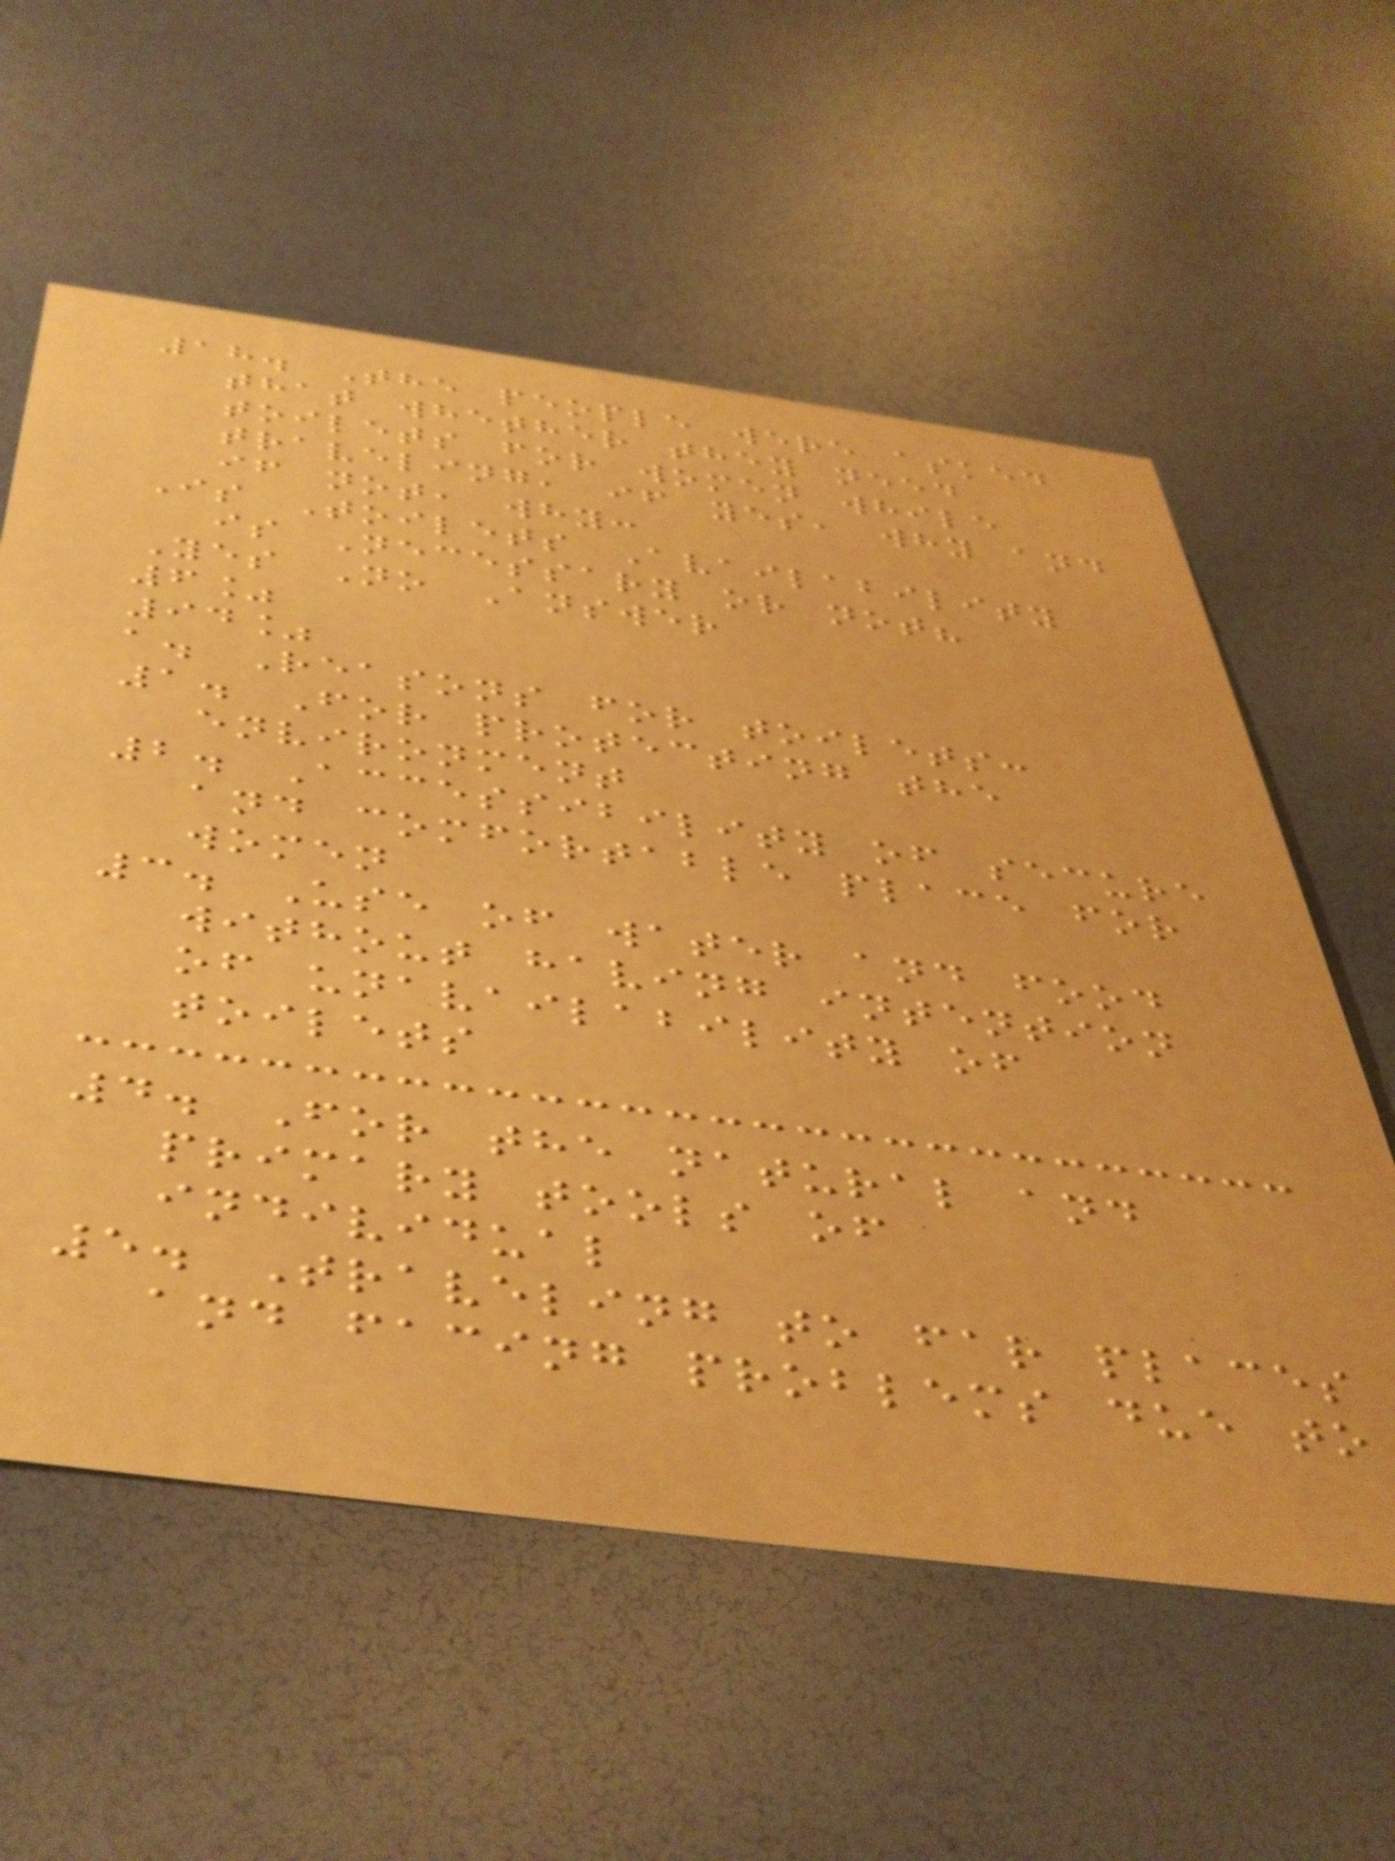18. The people were asked
that whether they need
toilets for women while
traveling, if yes, why and
if not, why:
Is Toilets Availability
is Necessary or not?
Yes No Answer
6%
94%
a. Reasons for toilets:
1. For protecting the
environment
2. Accessibility of secure
and comfortable place for
women
3. Use of water and food
without having intention
of unavailability of
toilets
4. For the natural and
primary tools of
individual
5. Traveling to far places
and facing problems due to
